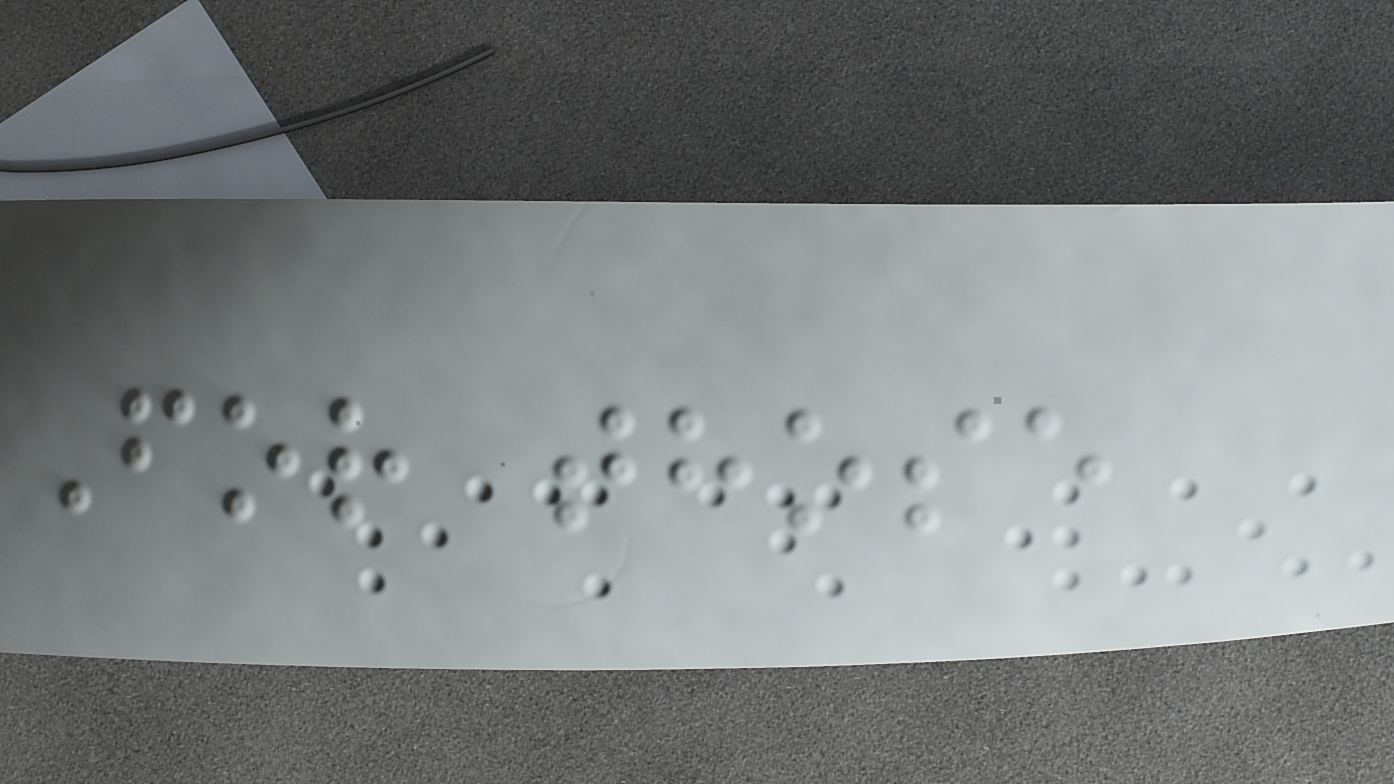For those
